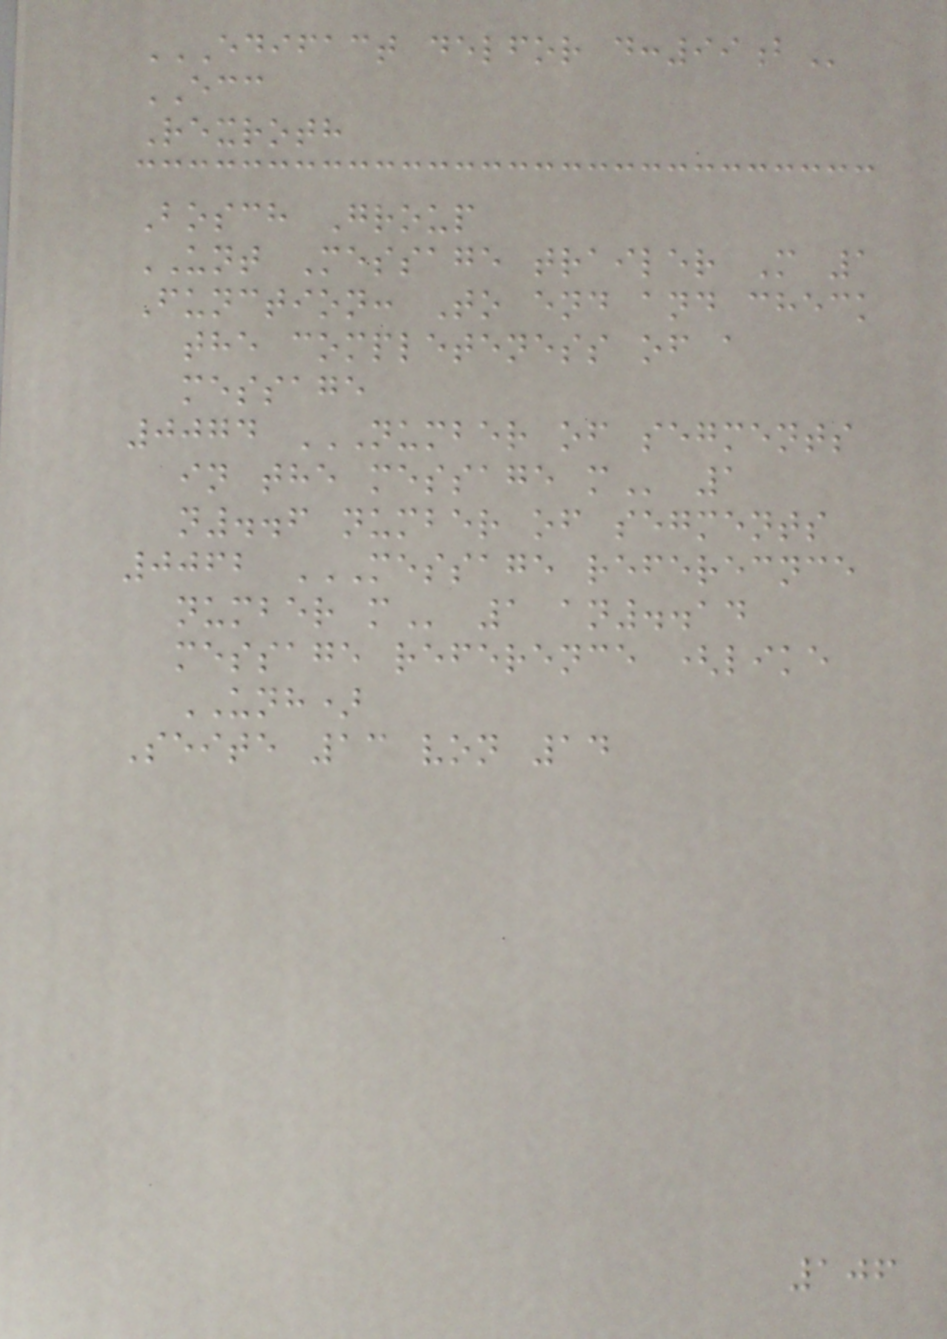EDIFACT DELFOR D:99B
ECC
Rexroth
Bosch Group
UNT Message trailer M 1
Function: To end and check
the completeness of a
message
0074 NUMBER OF SEGMENTS
IN THE MESSAGE M 1
n..6 number of segments
0062 MESSAGE REFERECNCE
NUMBER M 1 an..14
message reference (like
UNH)
Seite 13 von 14
106
